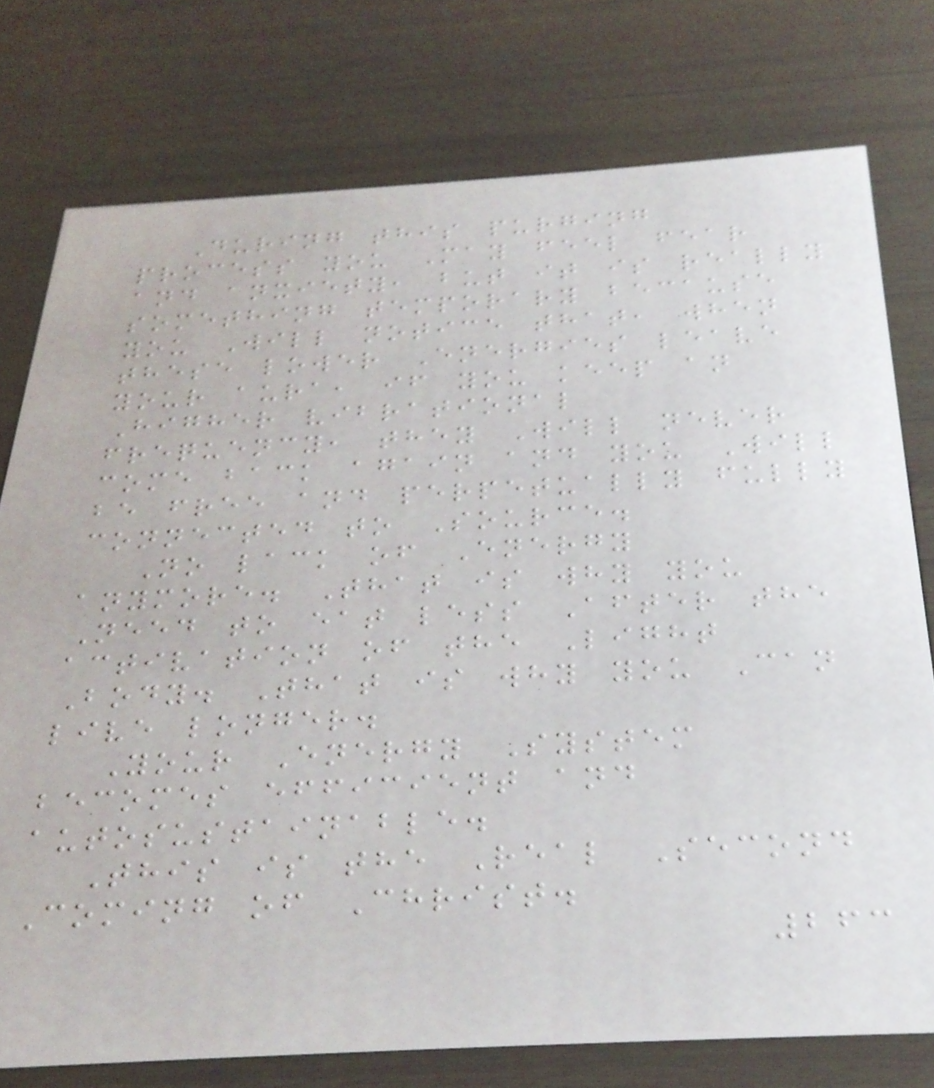During this purging
process you May feel fear
and anxiety, but it is really
something temporary because
you Will notice that, when
these lower Energies leave
your aura, if you keep an
Higher vibrational
frequency, they Will never
come back again and you Will
be free and perpetually fully
connected to Source.
No lack of Energy
anymore. That is why you
Need to eat less After the
activation of the Light
Body. That is why you Can
live longer.
Your Energy System
becomes efficient and
autosustainable.
This is the Real Second
Coming of Christ.
263
